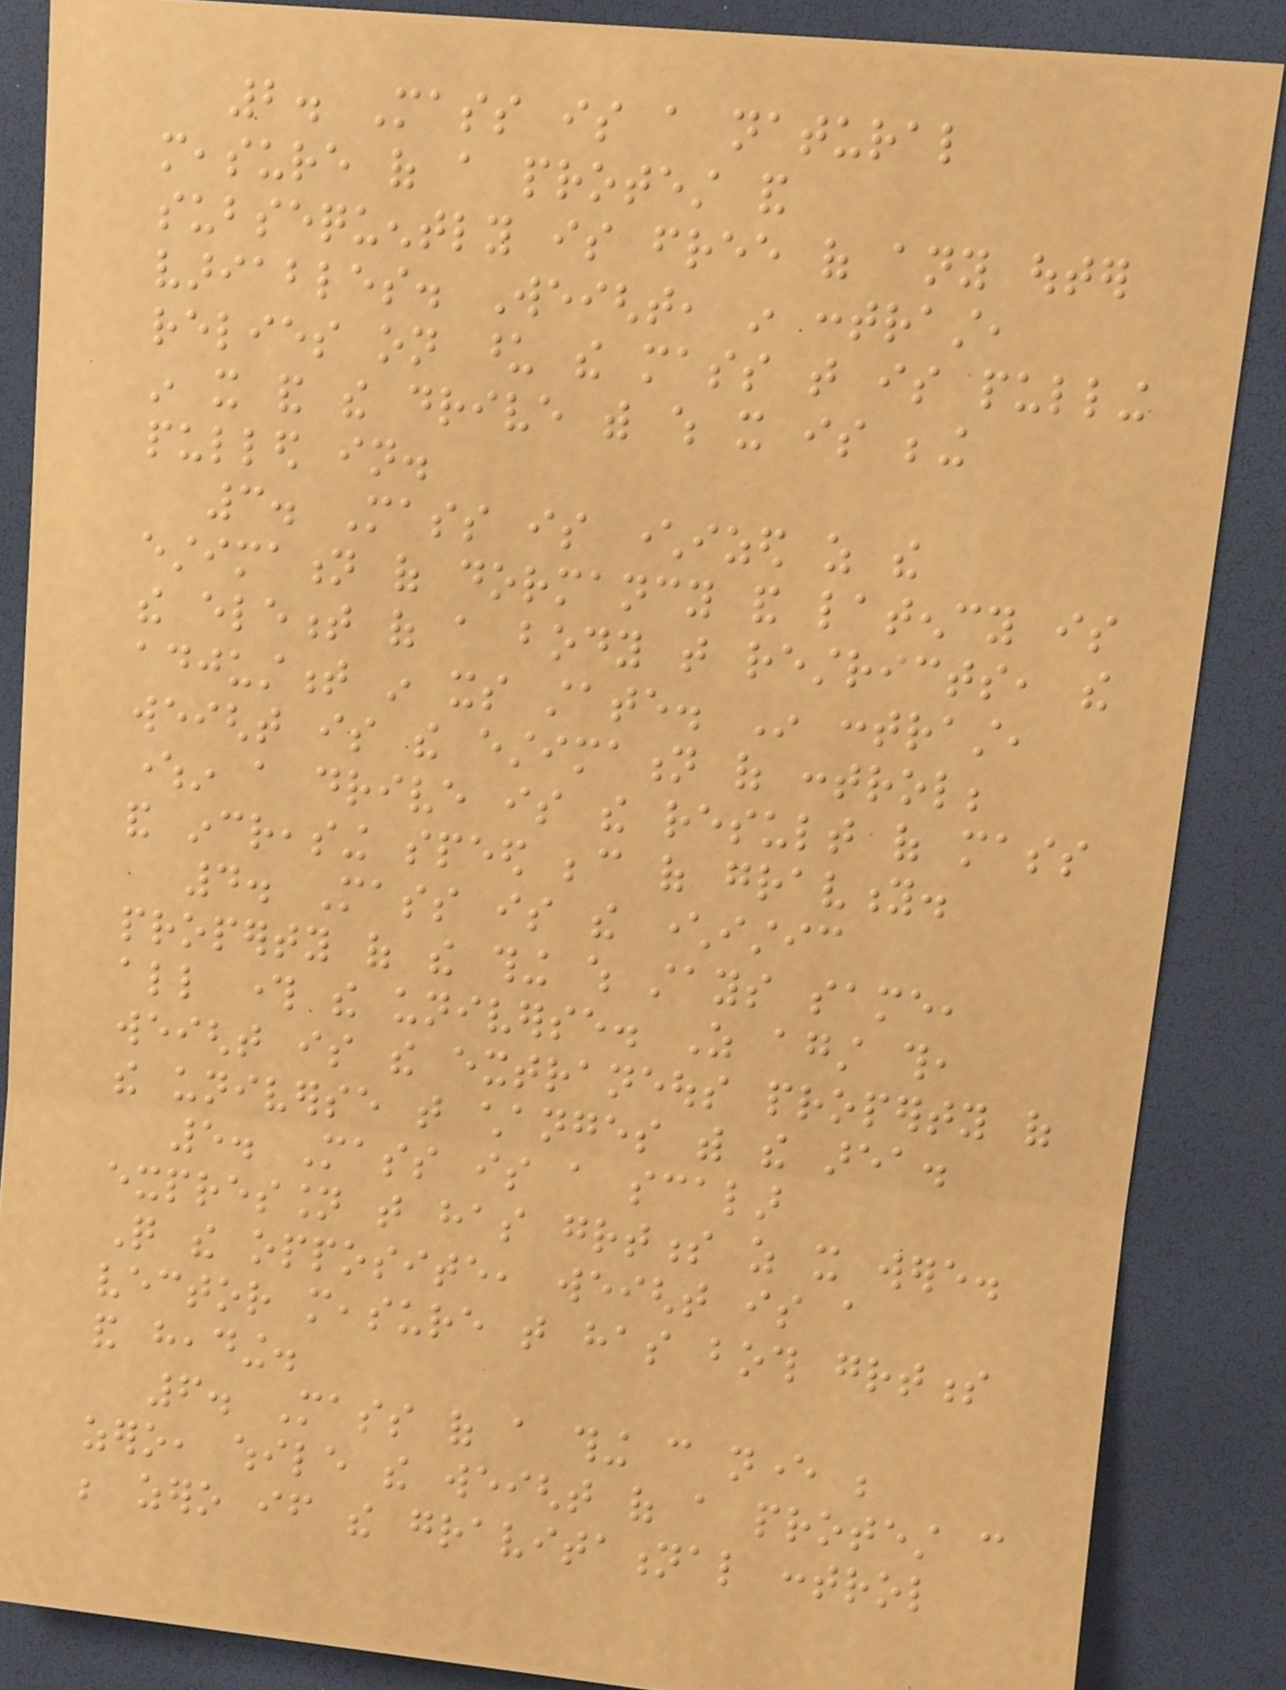2. Mass is a natural
measure of a protest and
subsequently is free of any outer
variables. Weight, in contrast,
relies on upon the mass that is pulling
in it and the drive with which it is being
pulled in.
3. Mass is characterized as the
estimation of dormancy and latency is
the element of a body that restricts, the
adjustment in its state. In contrast,
weight is the estimation of control;
wherein a drive is the result of mass
and increasing speed because of gravity.
4. Mass is the characteristic
property of the thing which stays same,
all through the universe. As against this,
weight is the extraneous property of
the universe that changes with the area.
5. Mass is a scalar
expression that has greatness as it were.
Quite the opposite, weight is a
vector measure that has both greatness
and heading.
6. Mass of a thing can never be
zero, while the weight of a protest can
be zero if the gravitational control
